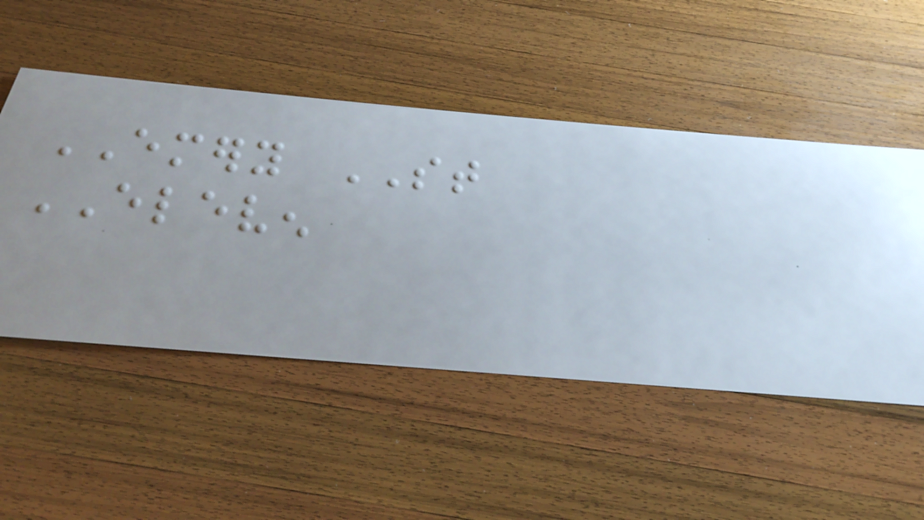EMERY ST
ELEVEN
